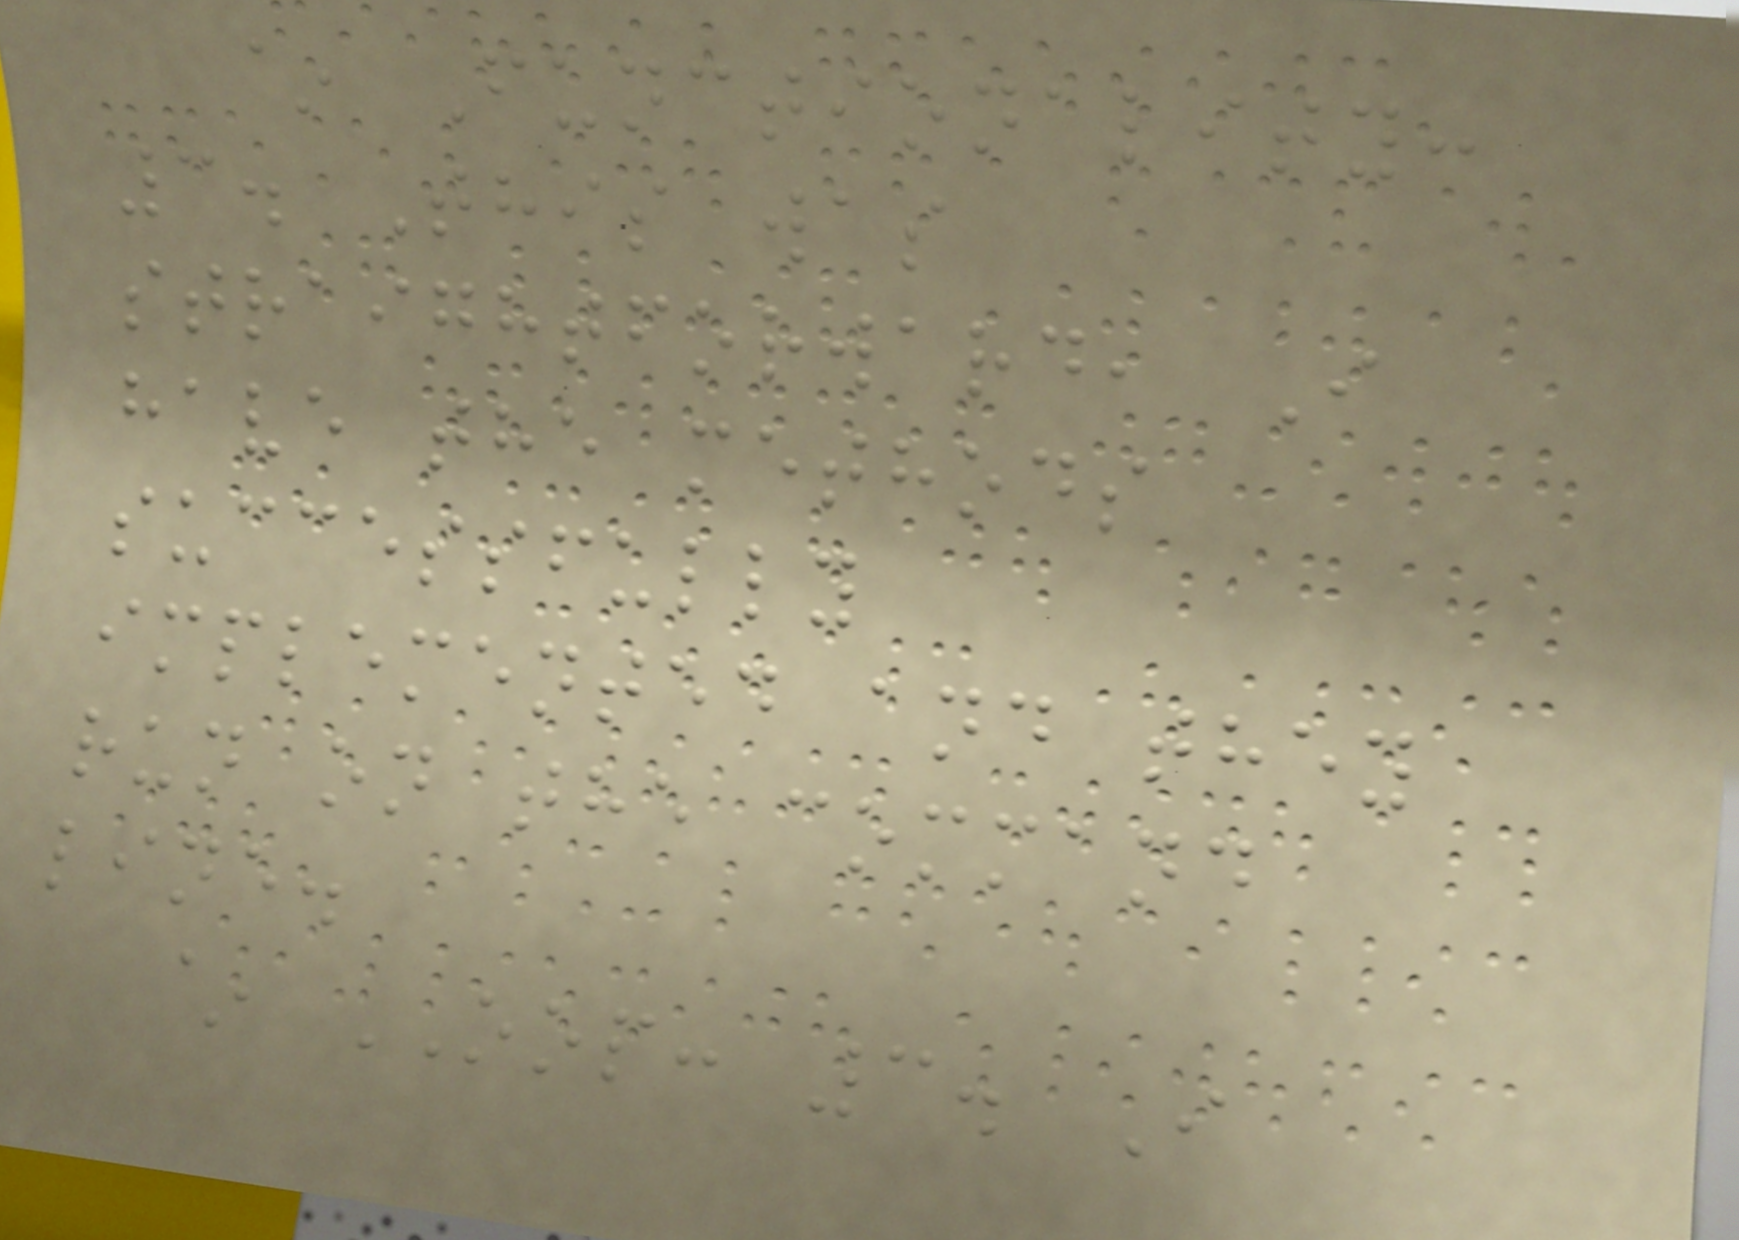~ Functionality:
3. This was
straightforward, I
have the methods
successfully
implemented and they
run on the command
line.
~ OOP: 3. I
